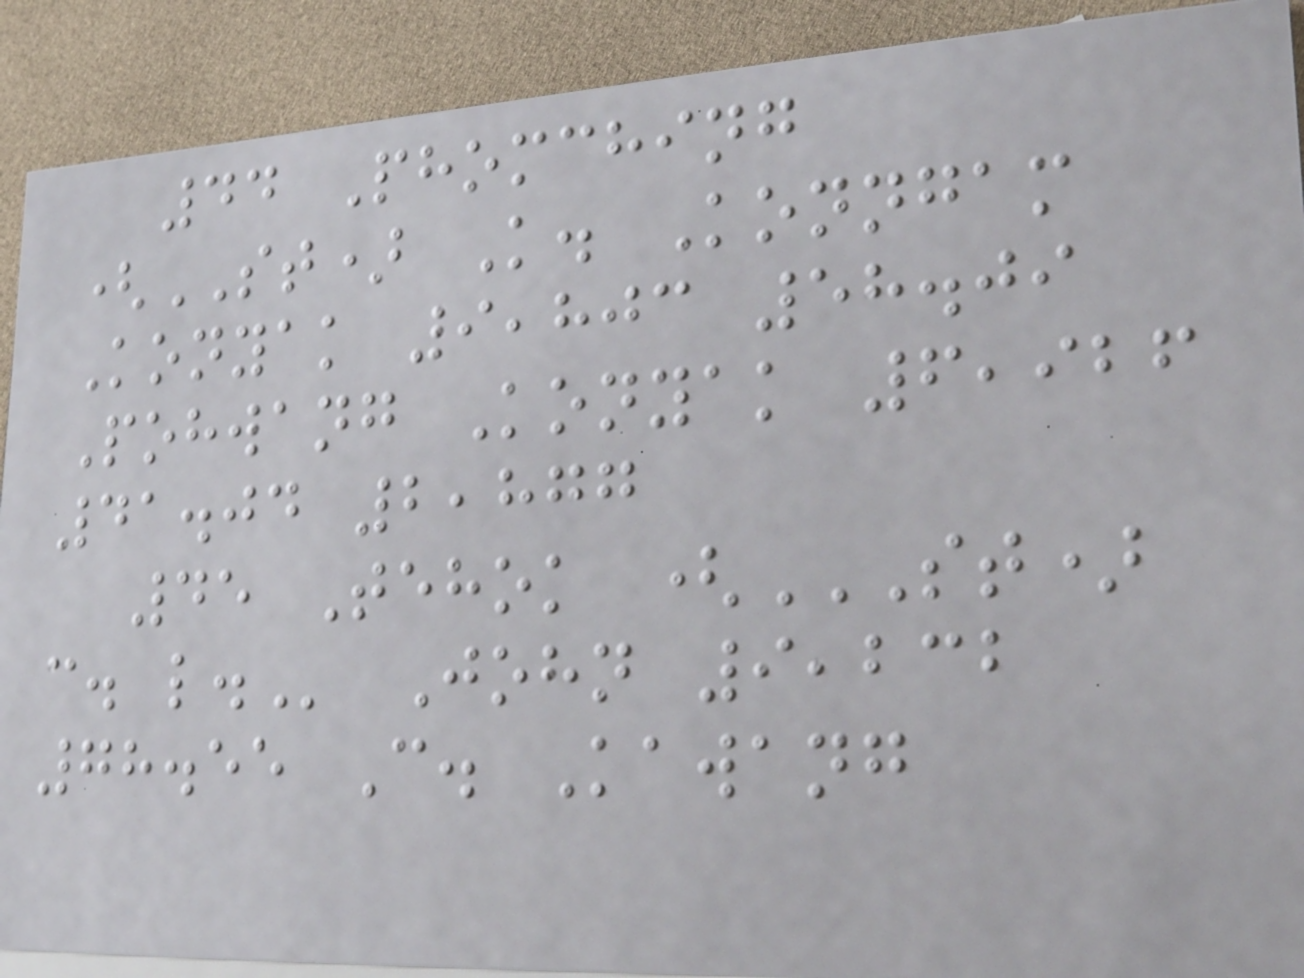44 Phomching
(ST) K. Konngam
Konyak 9,803 58.09
Pohwang Konyak 6,926
41.04 2,877
45 Tehok (ST)
C. L. John 9,232
78.55 C. Kawang
